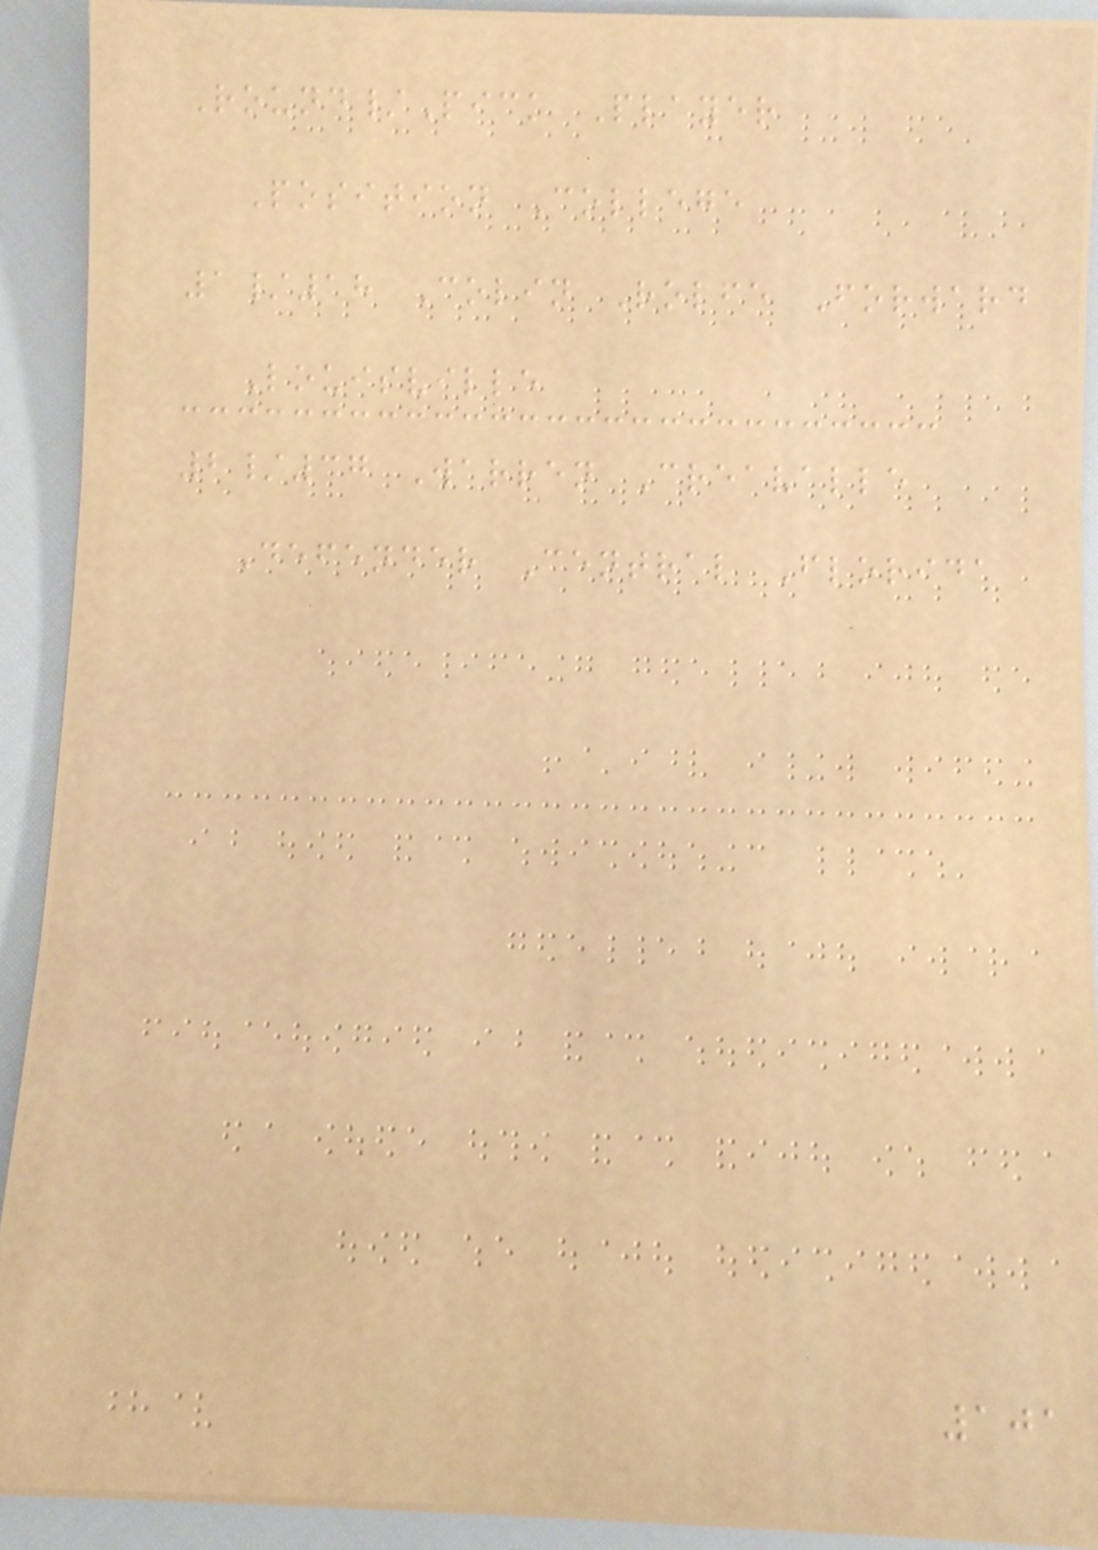Round/Pick Player
Position College
1/18 Colin Rolfe Forward
Louisville
2/37 Warren Creavalle
Defender Central Florida
101
